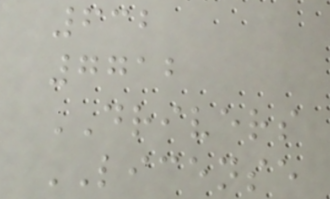632
7712
DRIVERS
LICENSE
